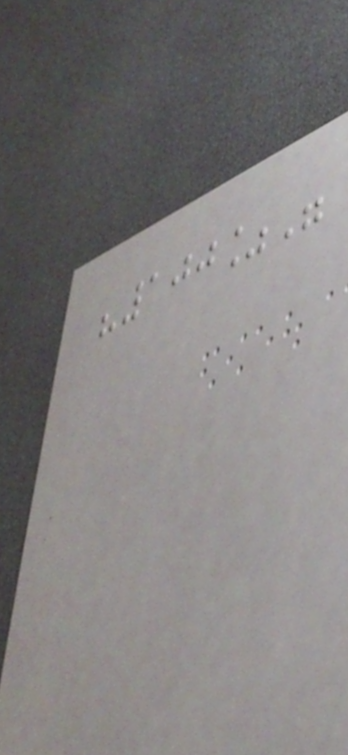"100%"
